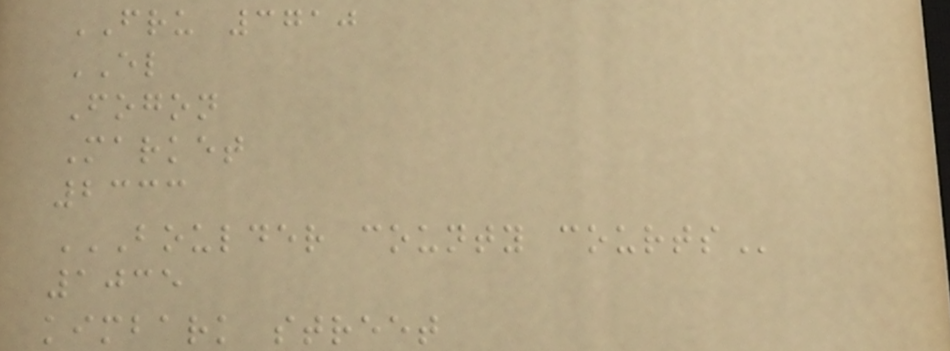FRU 3710
EL
Fogon
Market
2333
BOULDER COUNTY COURTS
1035
kimbark street
